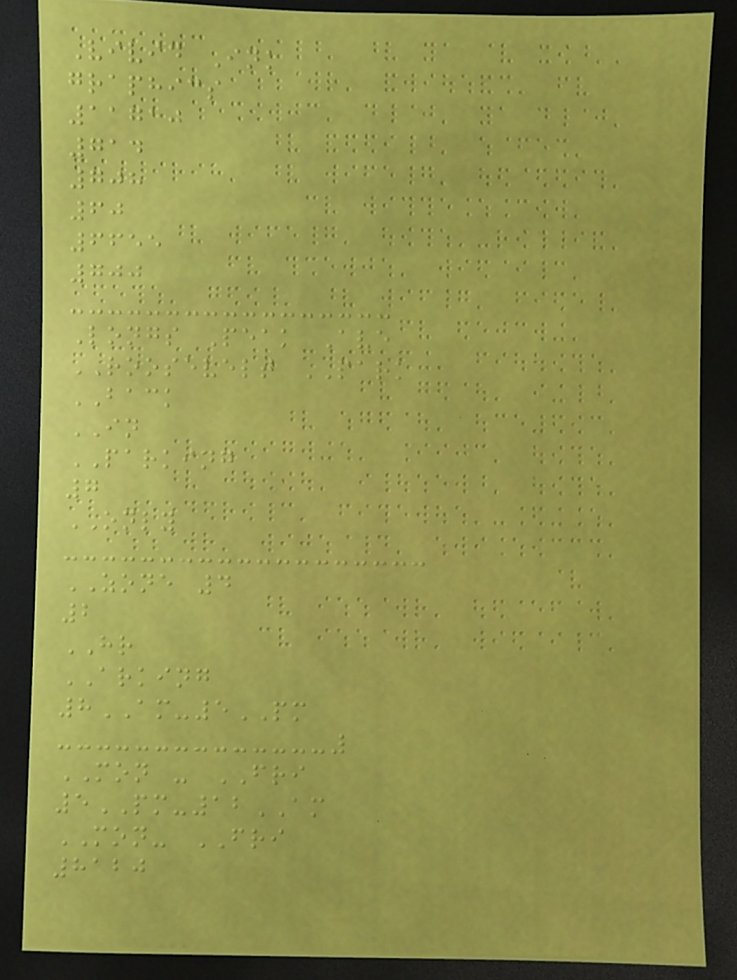Vivid Ink
graphics
11710
714
708
60
6655
700
Longs Peak Ave
ROOSEVELT PARK
BACK
IN
PARKING
7
ONLY
ZONE 4
2
HR
ARKING
8AM-5PM
MON - FRI
5PM-12AM
MON- FRI
8120
